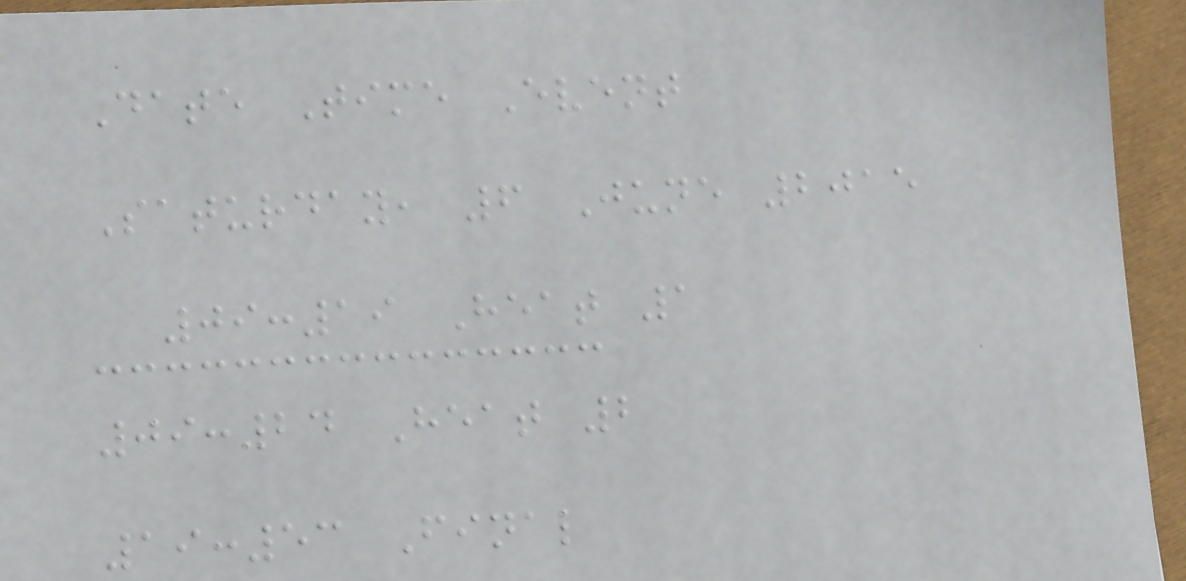Date Time Event
Saturday, 6 June 2015
09:19 Heat 1
09:24 Heat 2
19:53 Final
